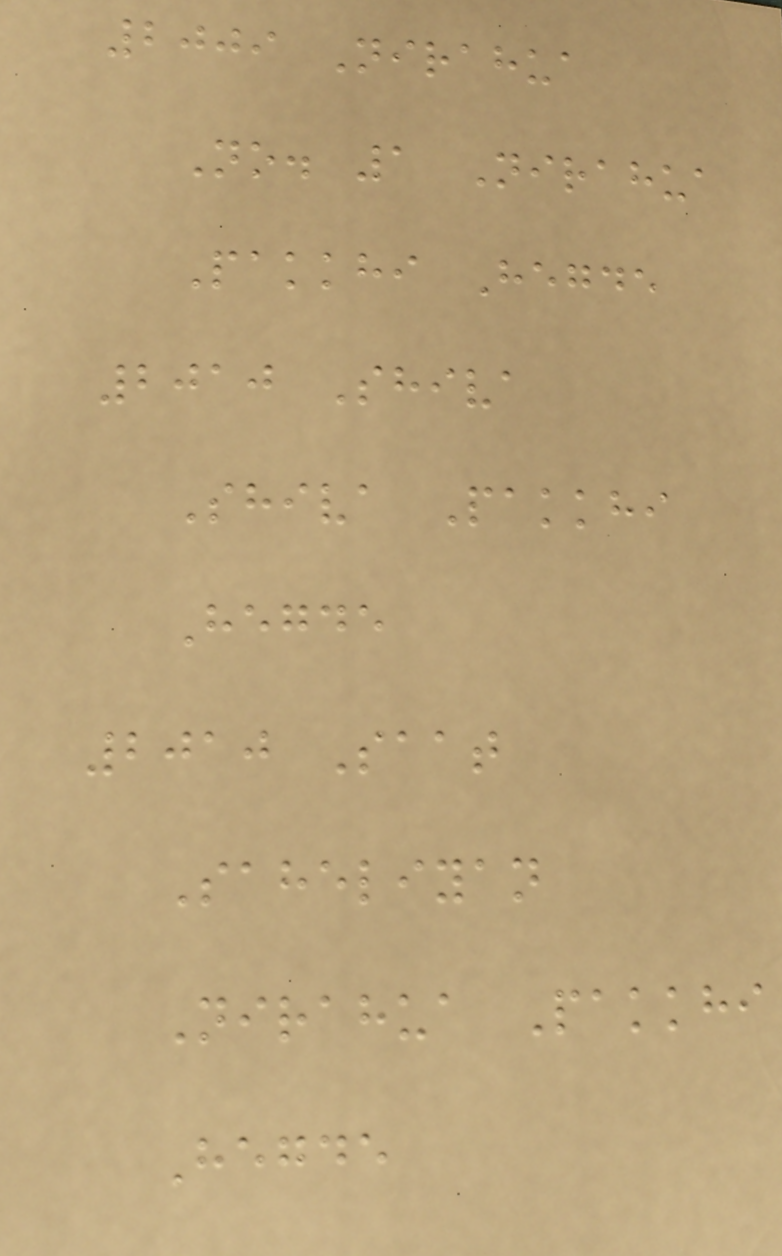2009 Nirahua
No. 1 Nirahua
Pakkhi Hegde
2010 Shiva
Shiva Pakkhi
Hegde
2010 Saat
Saheliyan
Nirahua Pakkhi
Hegde
